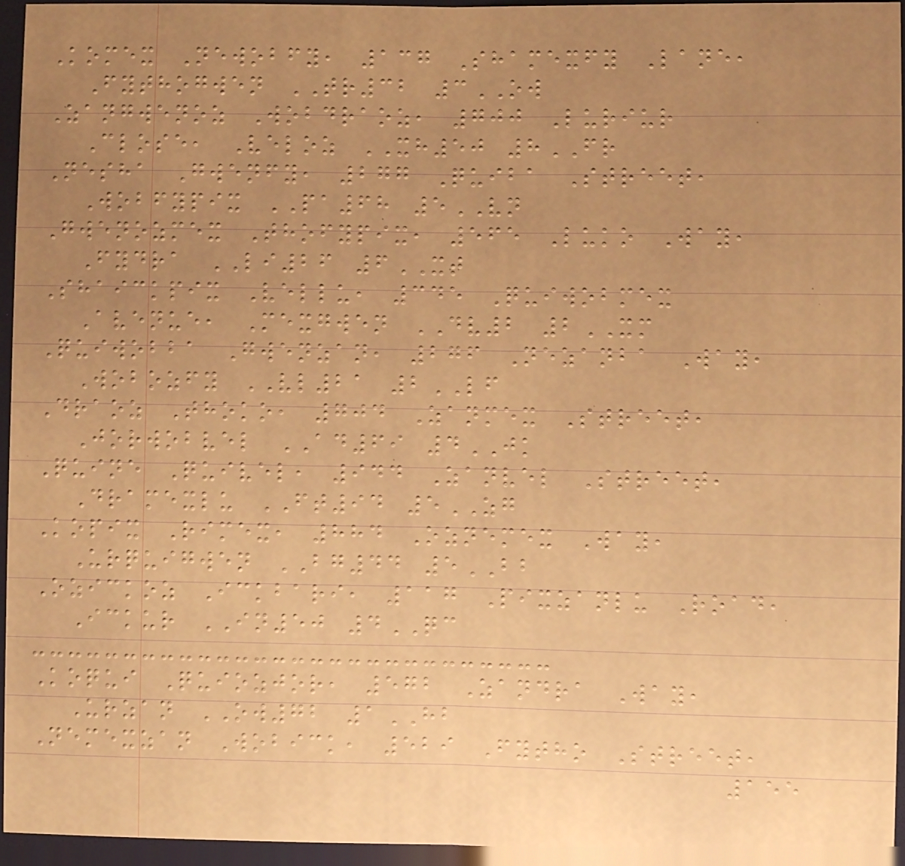Komex Newobfy, 137 Shamexfy Lane,
Fythogwen TR32 3OW
Zangwenoz Wobdraoz, 700 Luriur
Close, Veloz XH50 8FR
Nesha Gwenfy, 277 Quiba Street,
Wobfypix PA68 5VN
Gwenozmex Thofypix, 565 Luko Way,
Fydra LI26 6XT
Shaickpix Vellu, 345 Quiwobmex
Avenue, Mexgwen DV2 2XM
Quiwobba Gwenzan, 276 Nezanba Way,
Wobozfy VL21 2LF
Draoz Thoko, 704 Zanmex Street,
Jorwobvel AD69 4JK
Quine Quivel, 944 Zanvel Street,
Dramexlu FT94 5ZG
Kopix Rimex, 884 Oznemex Way,
Urquigwen BG44 5BB
Ozickoz Ickbari, 117 Pixzanlu Road,
Ickur IN50 4QC
Koqui Quiozjor, 572 Zandra Way,
Urzan OW72 1HB
Nemexzan Wobick, 529 Fytho Street,
155
